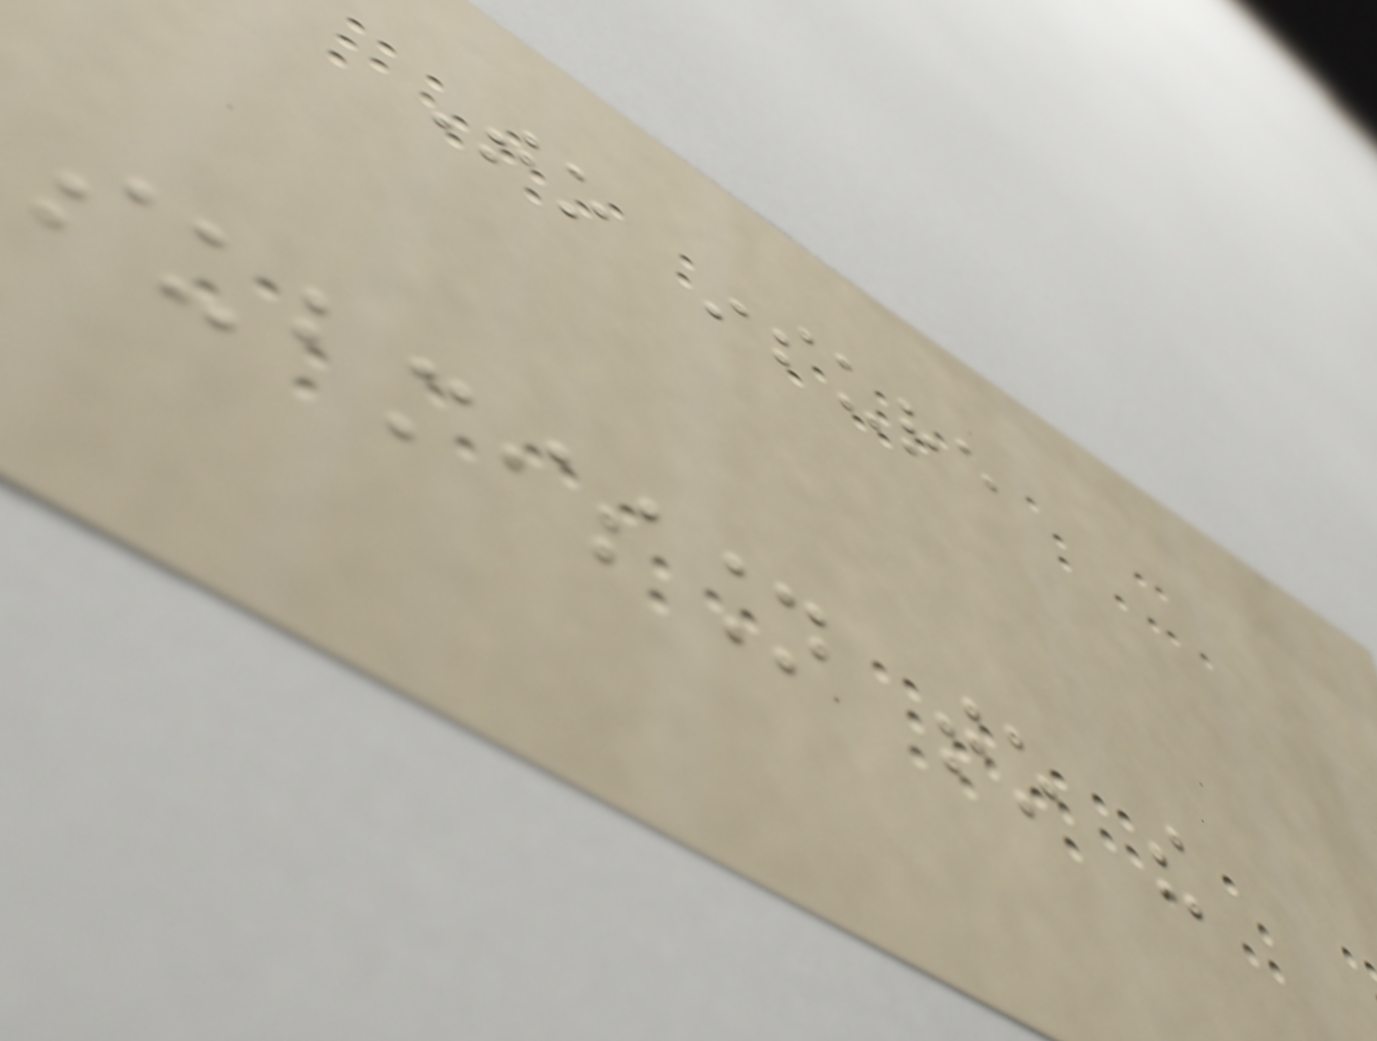To insure
submission to the
